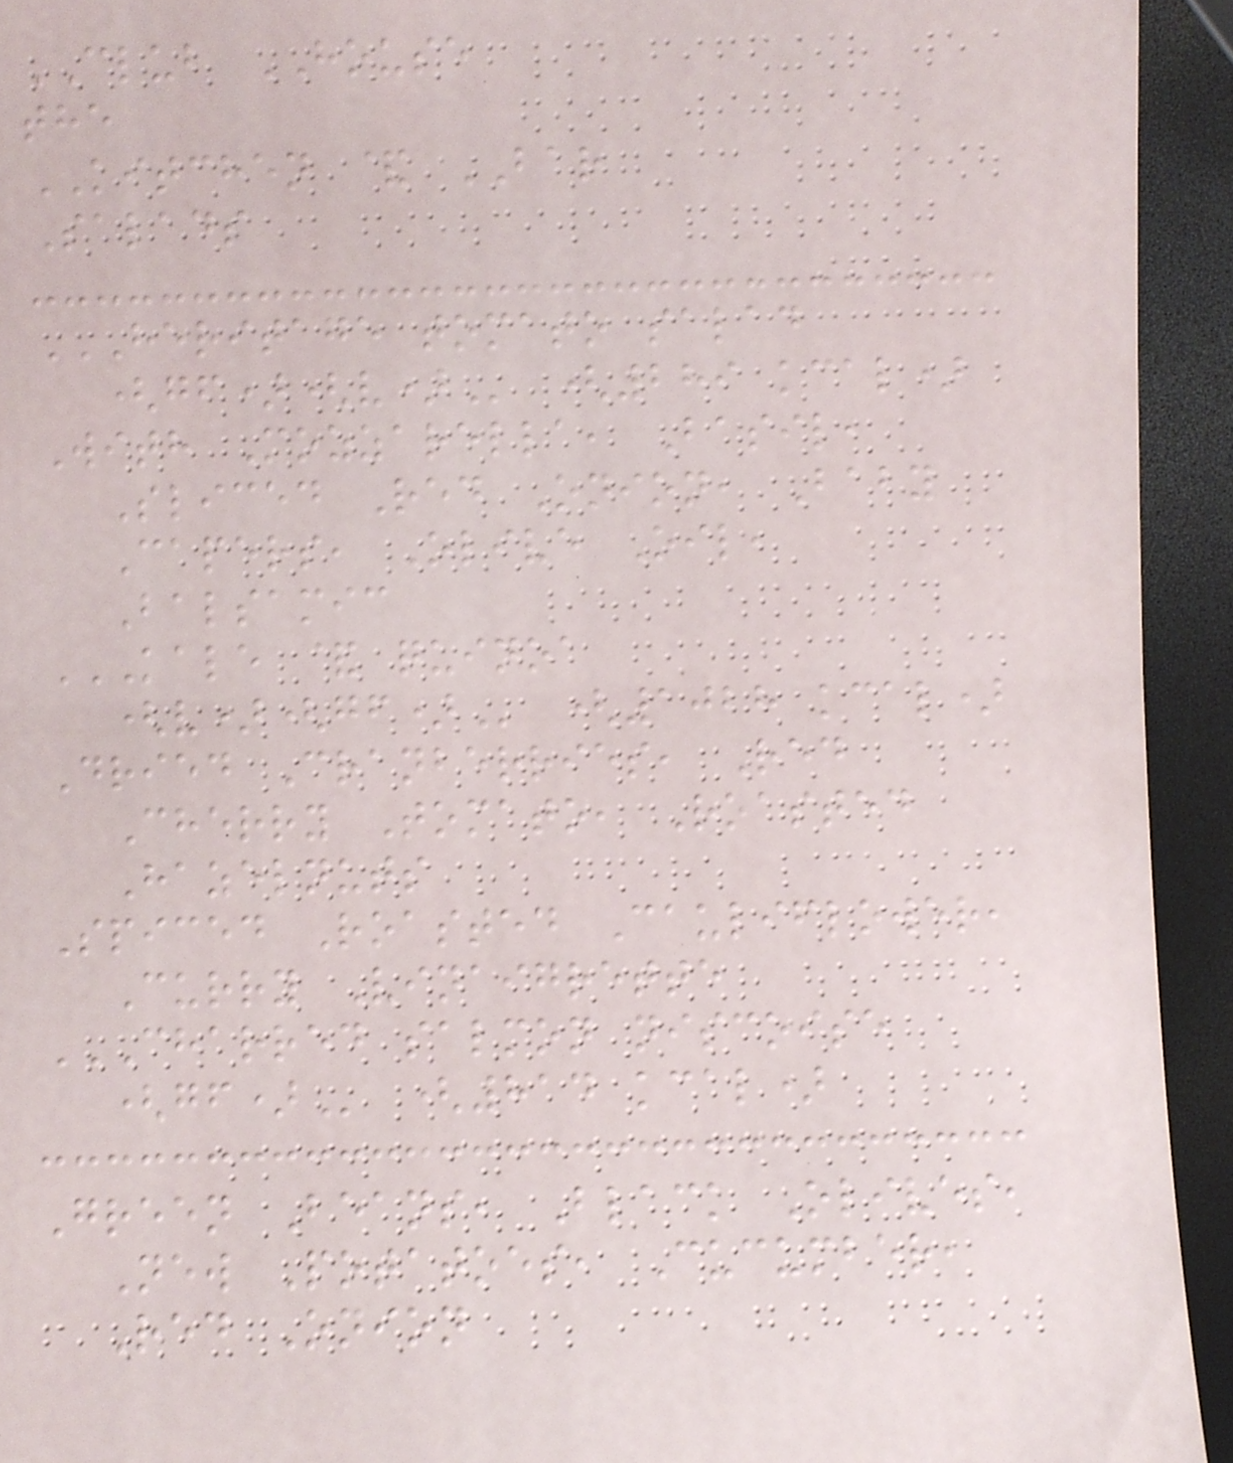CLUB HOUSE
the
KITCHEN & BAR
Salads
HERITAGE TOMATO SALAD
(GF)(V) (289 kcal)
With Mozzarella, Basil,
Sliced Red Onion, Baby
Capers, Olive Oil,
Balsamic
KALE & QUINOA
(V)(GF) (1028 kcal)
Dried Cranberries, Red
Cherry Tomato, Roasted
Hazelnuts
Spiced Roasted Cauliflower,
Curry Vinaigrette
CHARRED SALMON NISCOISE
(GF) (814 kcal)
Green Beans, Black Olives,
New Potatoes, Cucumber,
Red Onion
